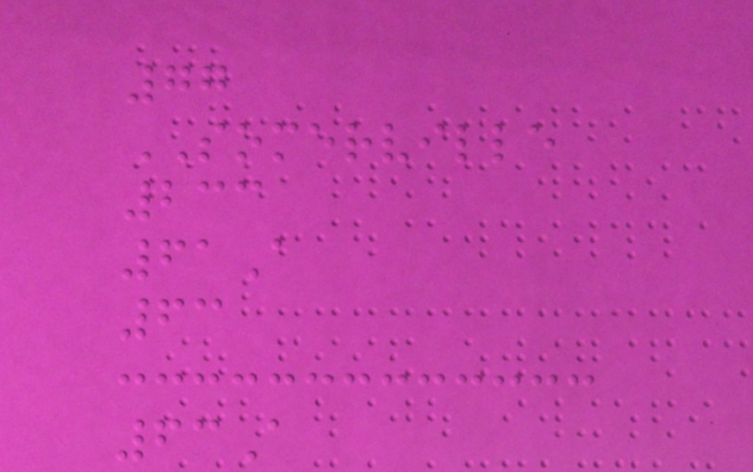77
SOMERVILLE
233
61A
63
63A
